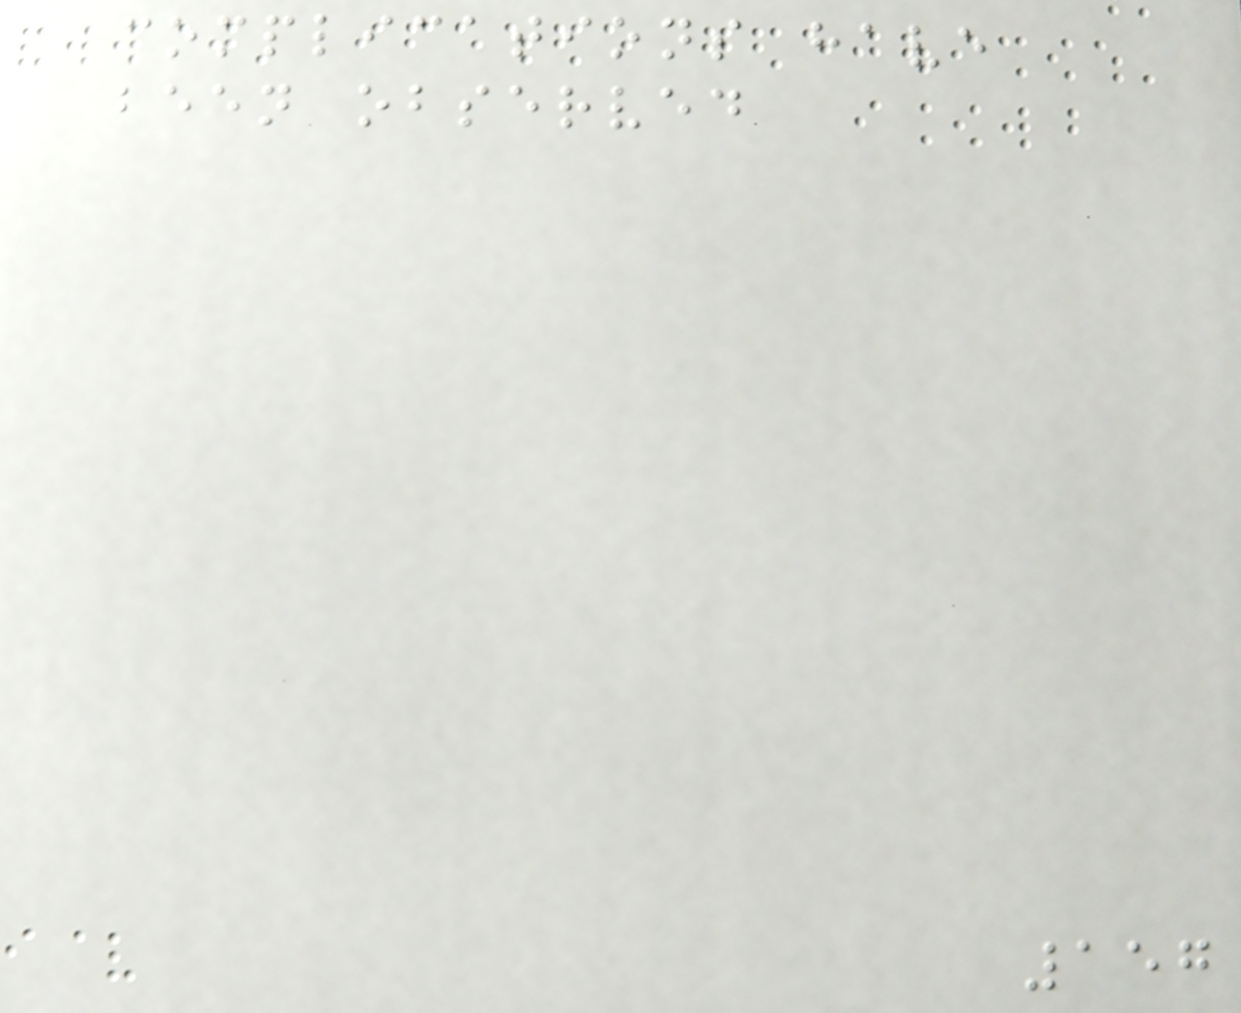complications have
been observed
157
